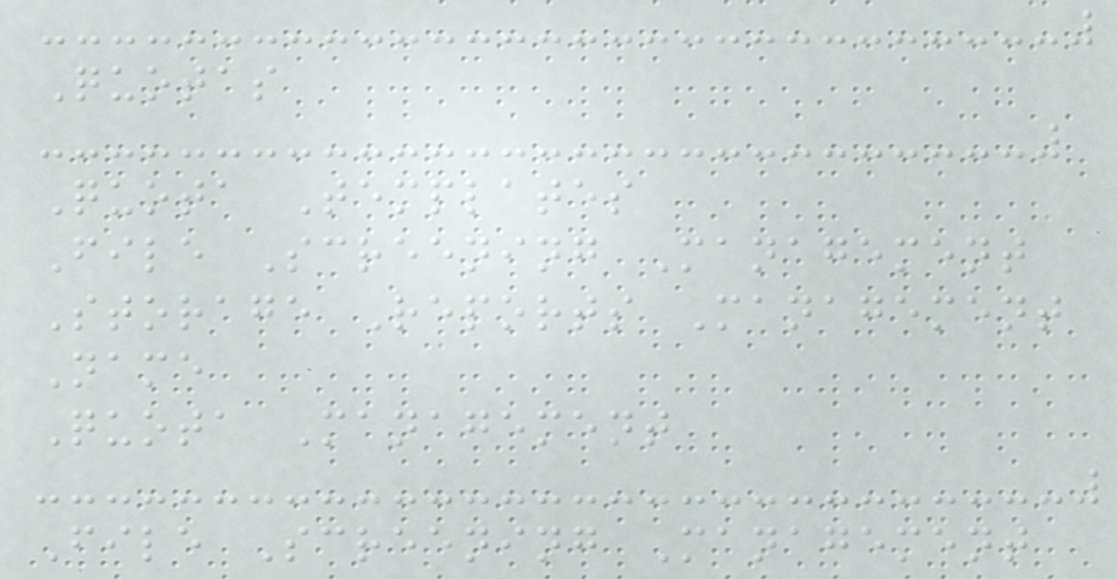Quotas
Quota Templates
File Screening Management
Storage Reports Management
Name
Quota Management
File Screening Management
